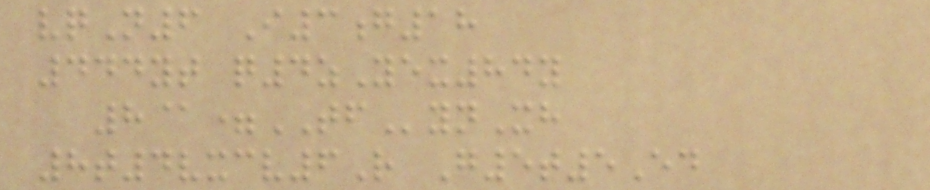vqN6 I3g18
444yt q4zYex84y
8@=TFynXh
8t4vxcv6R G5t5Ed
